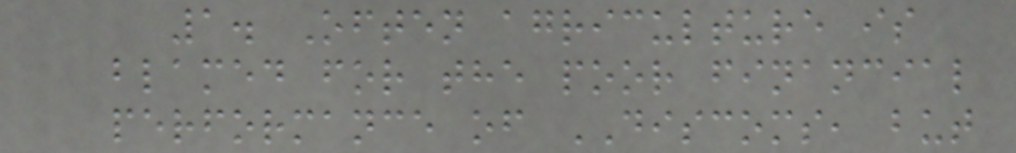1. Often agriculture is
blamed for the poor financial
performance of DISCOMS, but
